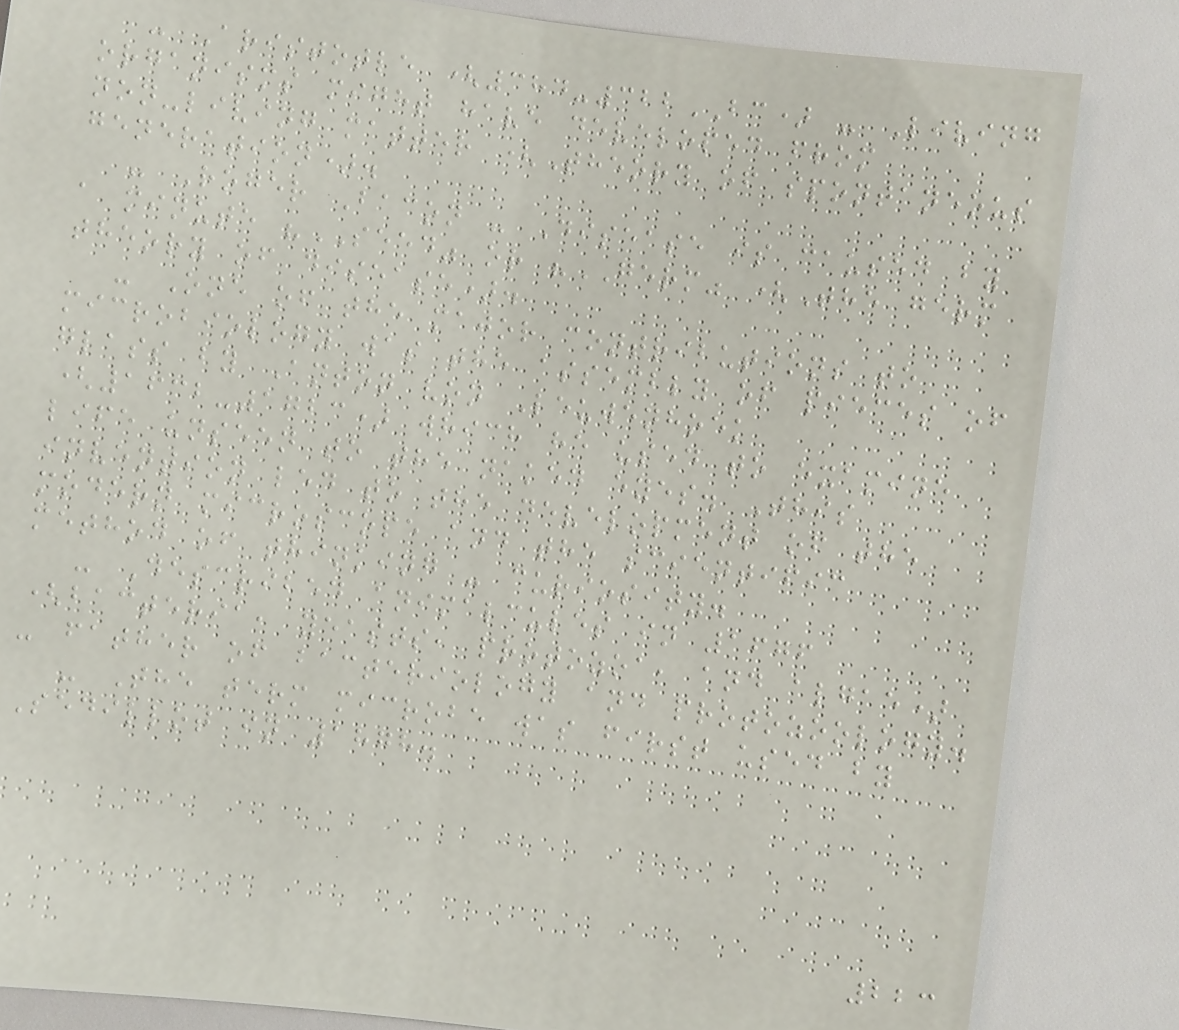- Aristotle (384-322BC) - Living
organisms might have developed from
non-living matter (Theory of spontaneous
generation).
- Roger Bacon - Disease is caused by
a minute "SEED" or "GERM" (The germ
theory of disease).
- One of the major contributions to
microbiology was the assembly of pieces of
glass by Anton von Leuwenhoek
(1632-1723) which he used to examine
life unseen to the naked eyes. This
invention led to the development of the
modern microscope and the scientific
method of thinking - curiosity.
- Described animalcules in 1676
(bacteria, yeasts, protozoa, and algae)
- father of bacteriology and protozoology.
- The term microbe was first used by
Sedillot in 1878.
223
